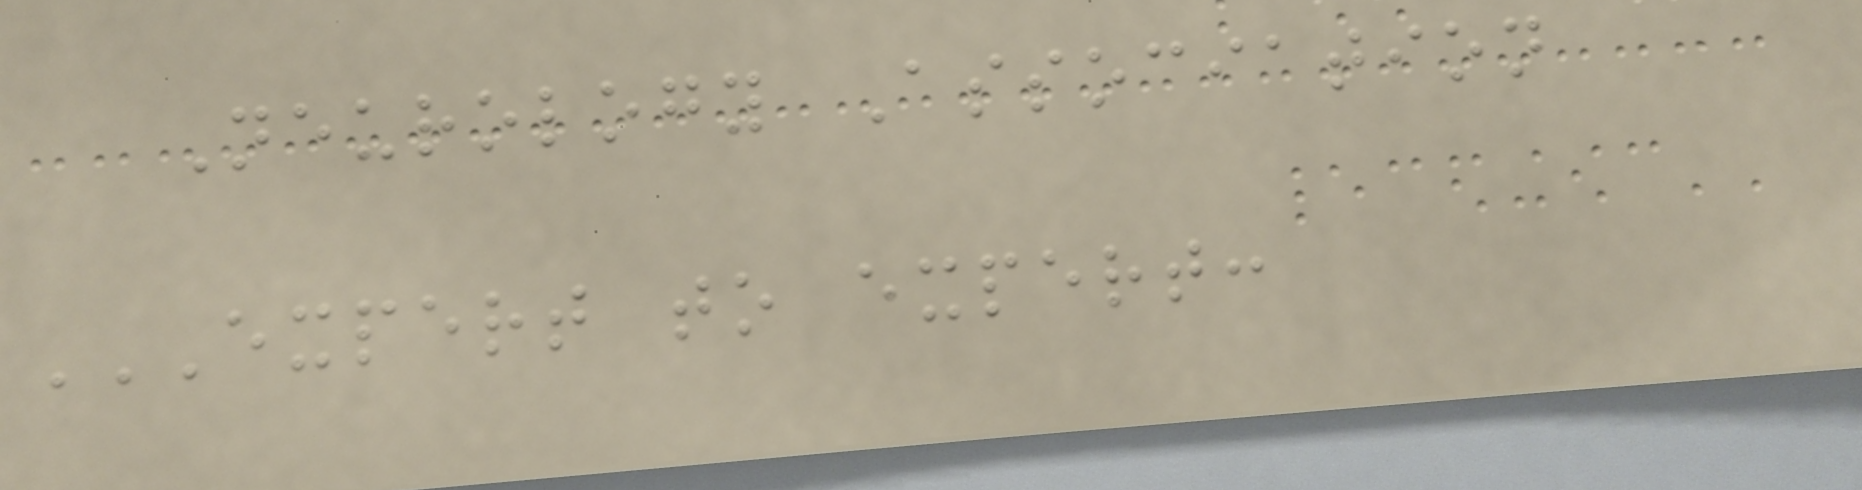Neurology Association
EXPERT TO EXPERT:
